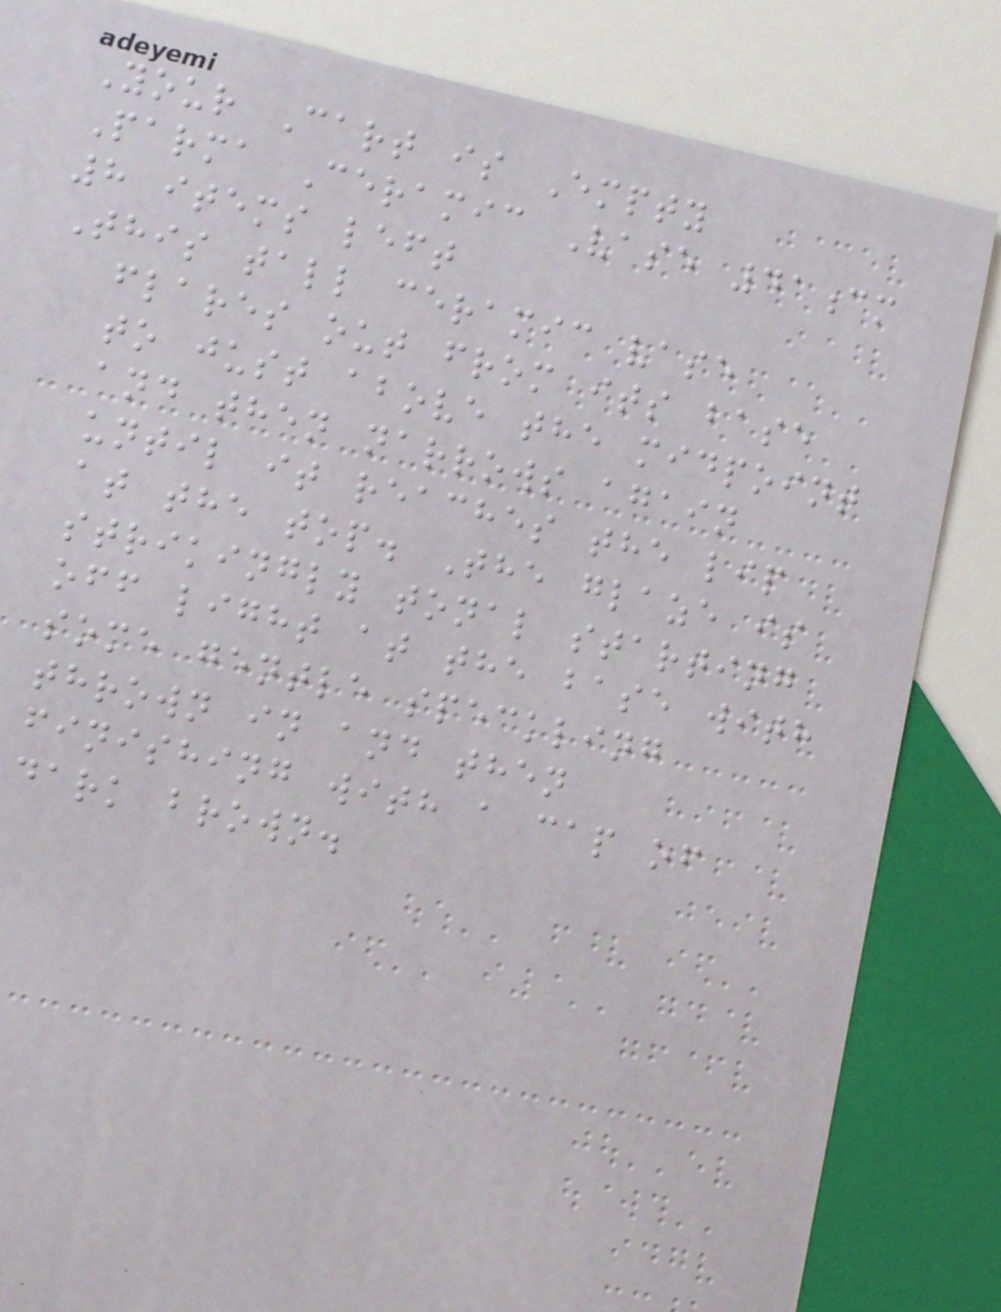Your Cart is Empty
Parma Ceramic Vase 41cm
8 items left
This tall ceramic vase
flares out from its base
to just above the midpoint
and then narrows again
until it reaches the lip
at the top. The glaze is
strikingly tonal starting
off light at the base with
some gentle speckling
thrown in and then
finishing with a cap of
dark brown.
